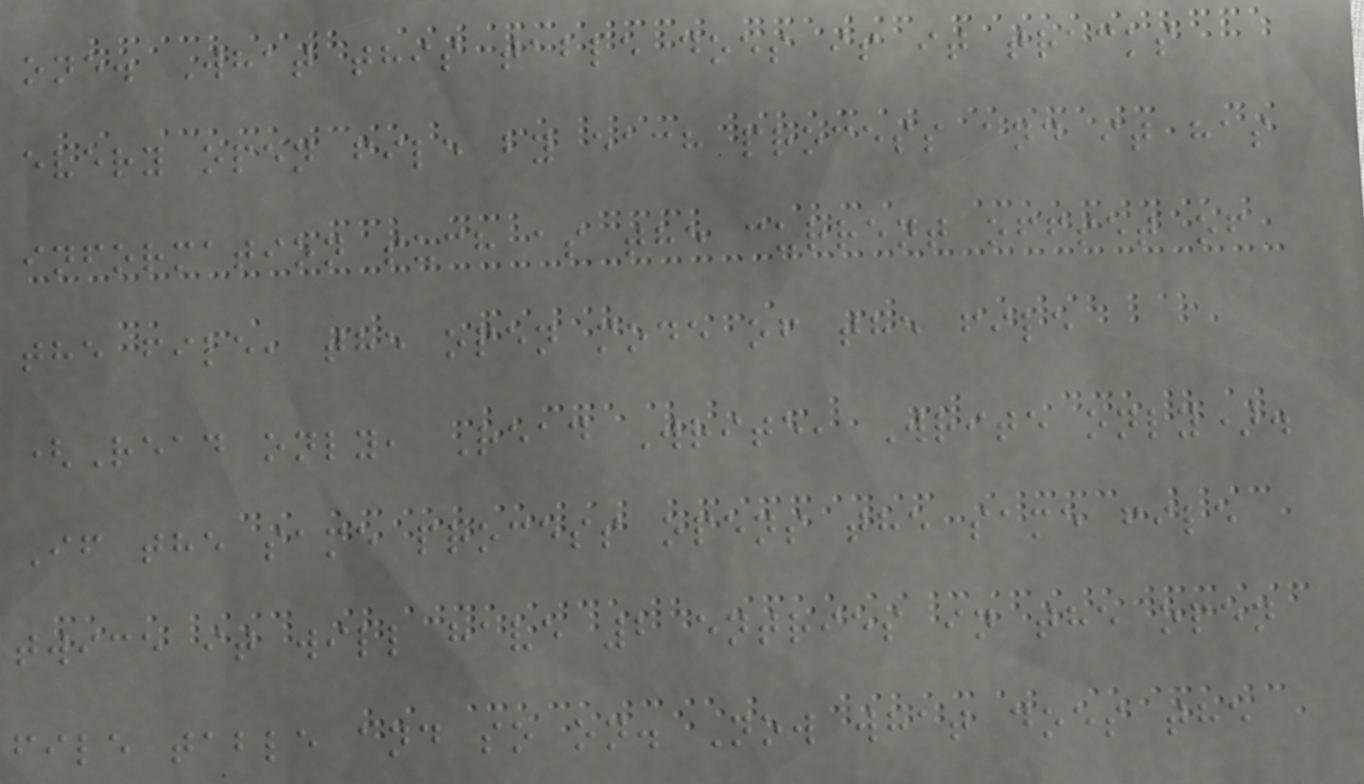one. What this table does is it tracks
every open file by each process and it has
information such as the current offset of
the file, the open mode of the file
(Read only, Read Write, Write only).
If the same process opens the same file
twice it will have 2 entries in the open
file table and so on. Now what does the
